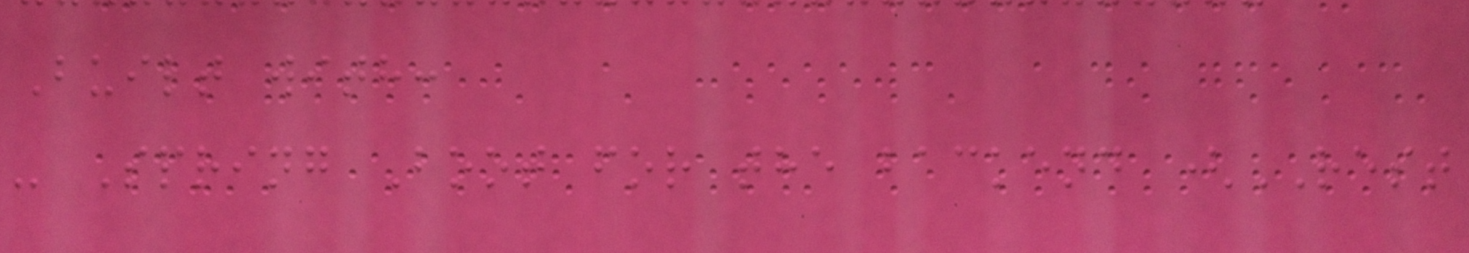Built with:
- Spring Boot for the backend (REST
